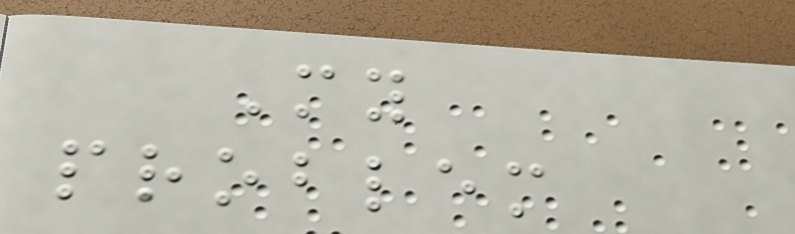My
problem
